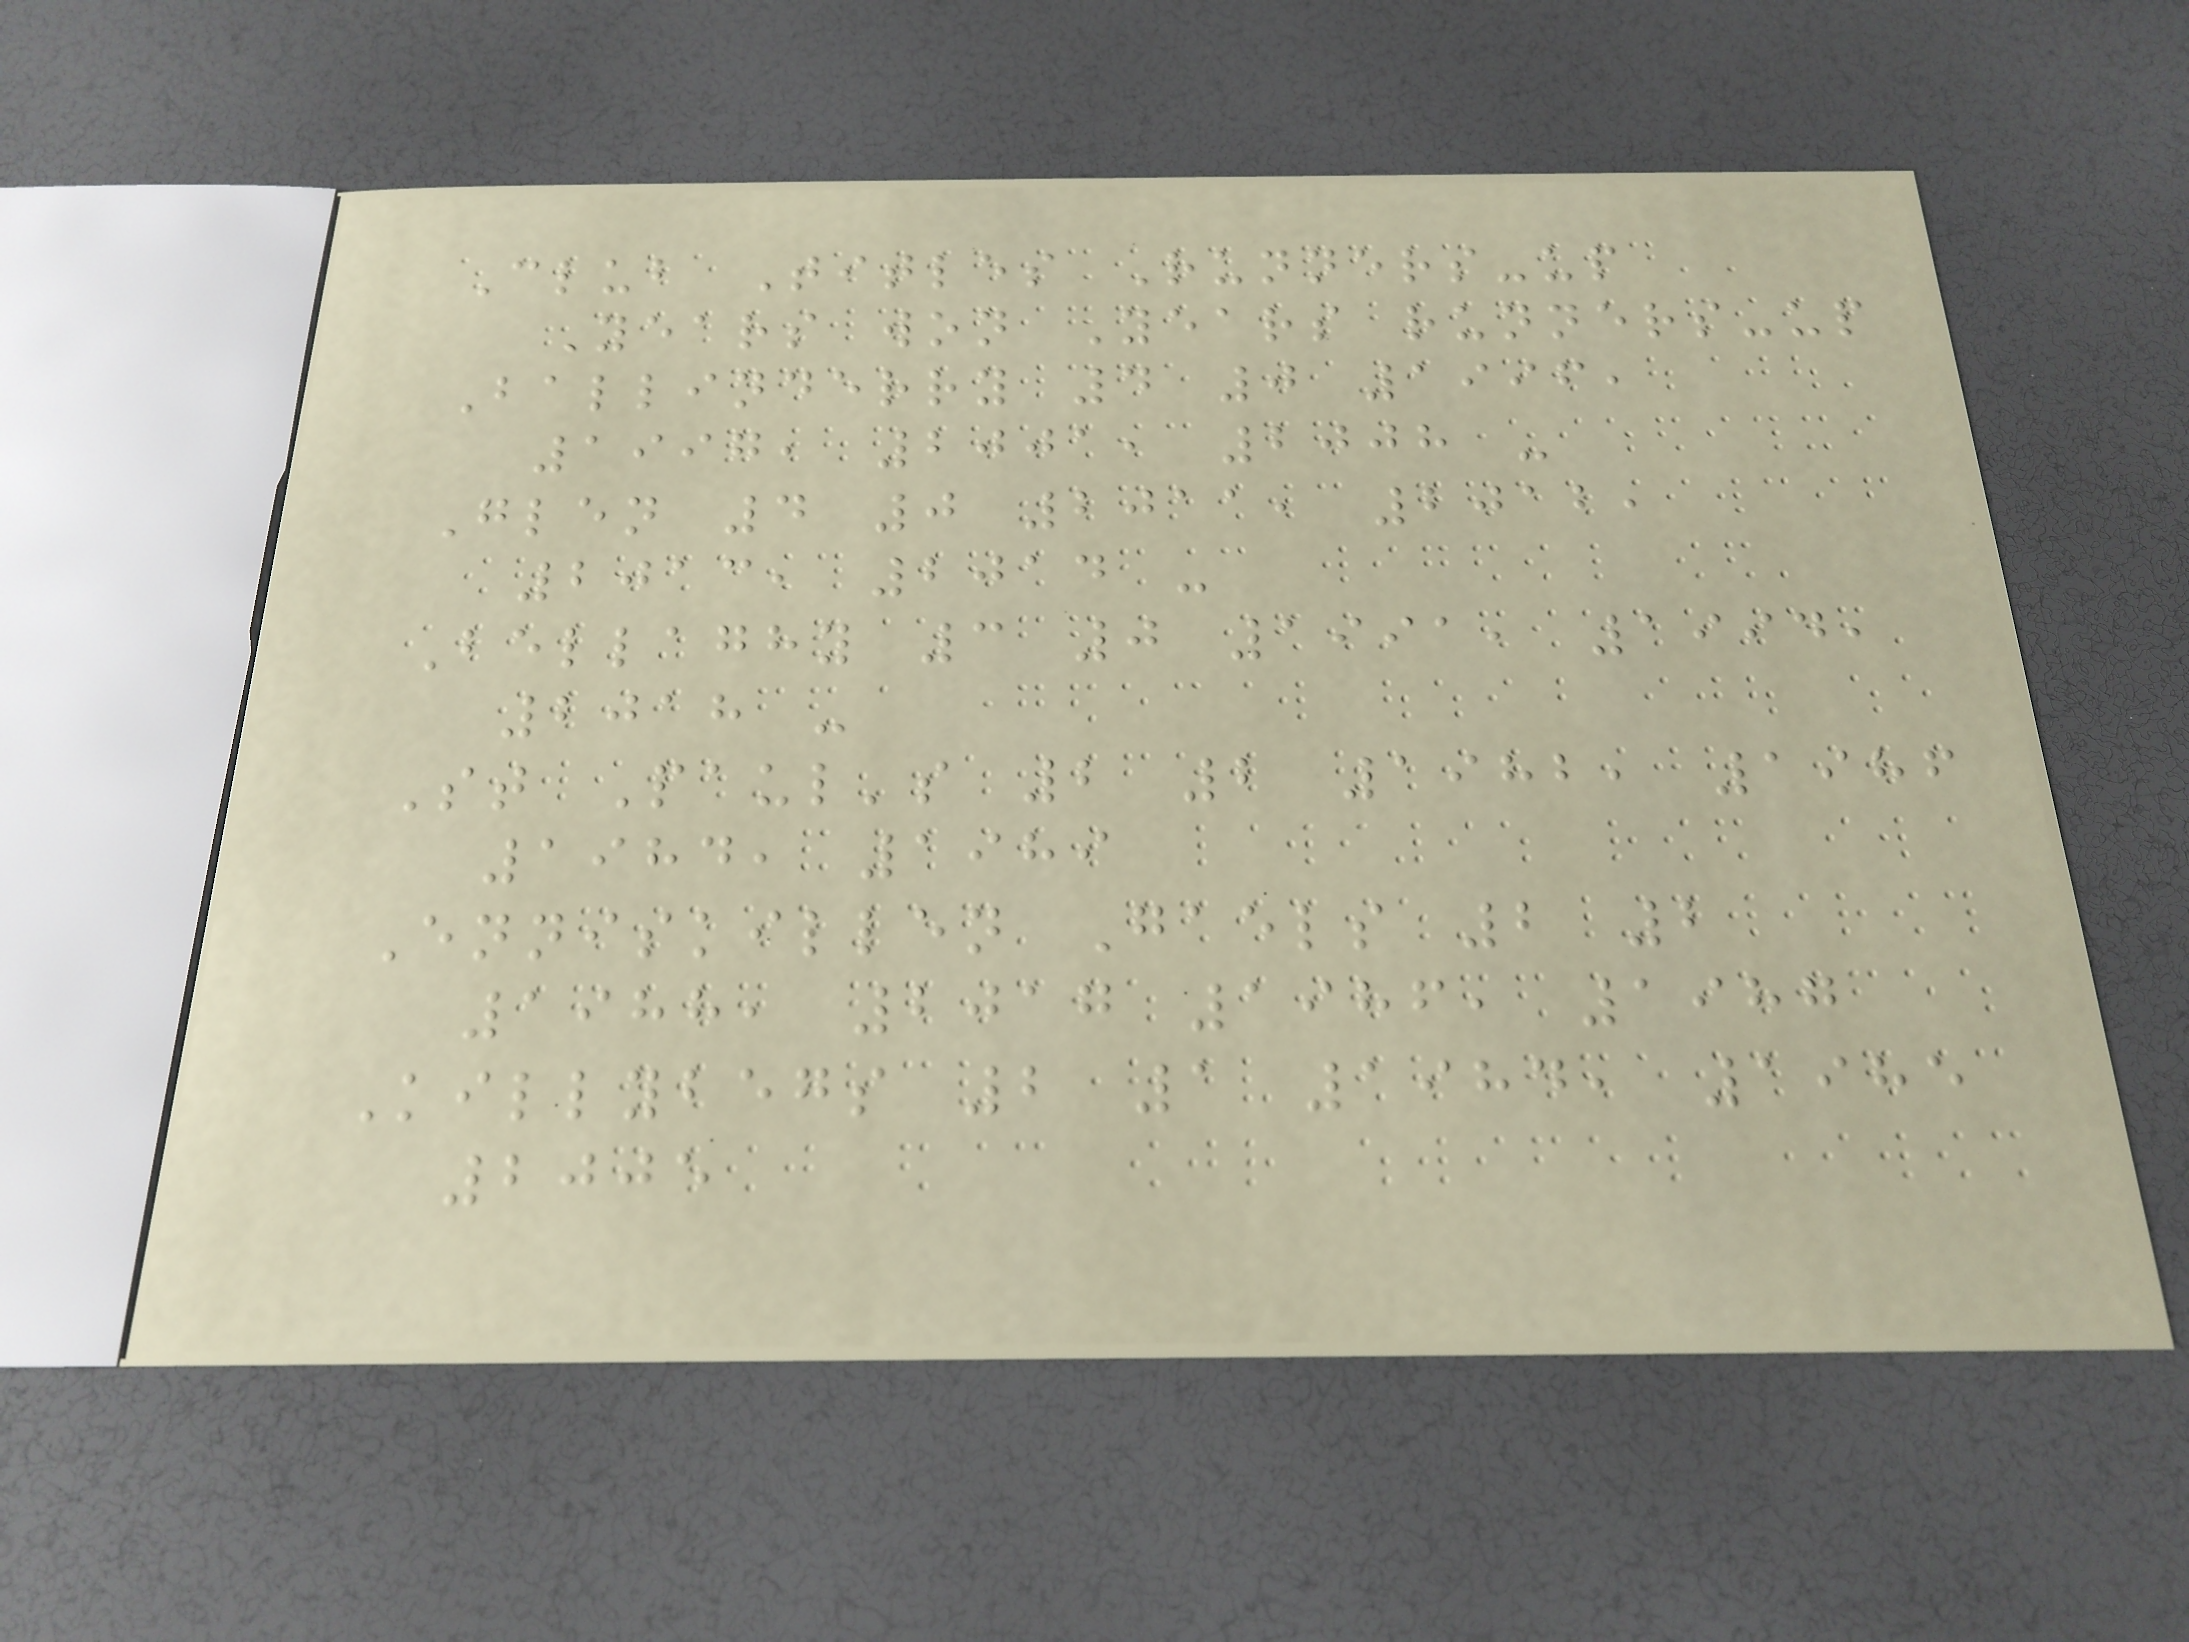Club Titles Runners-up
Years won Years runners-up
Ballinderry 4 0 1996,
1997, 2001, 2008 -
Glen 4 0 2011, 2012,
2013, 2014 -
Bellaghy 3 0 1991, 1994,
2018 -
St Paul's 2 2 1982, 1986
1984, 1989
Enniskillen Gaels 2 2
1988, 2017 1986, 1987
Killybegs 2 1 1984, 1985
2005
